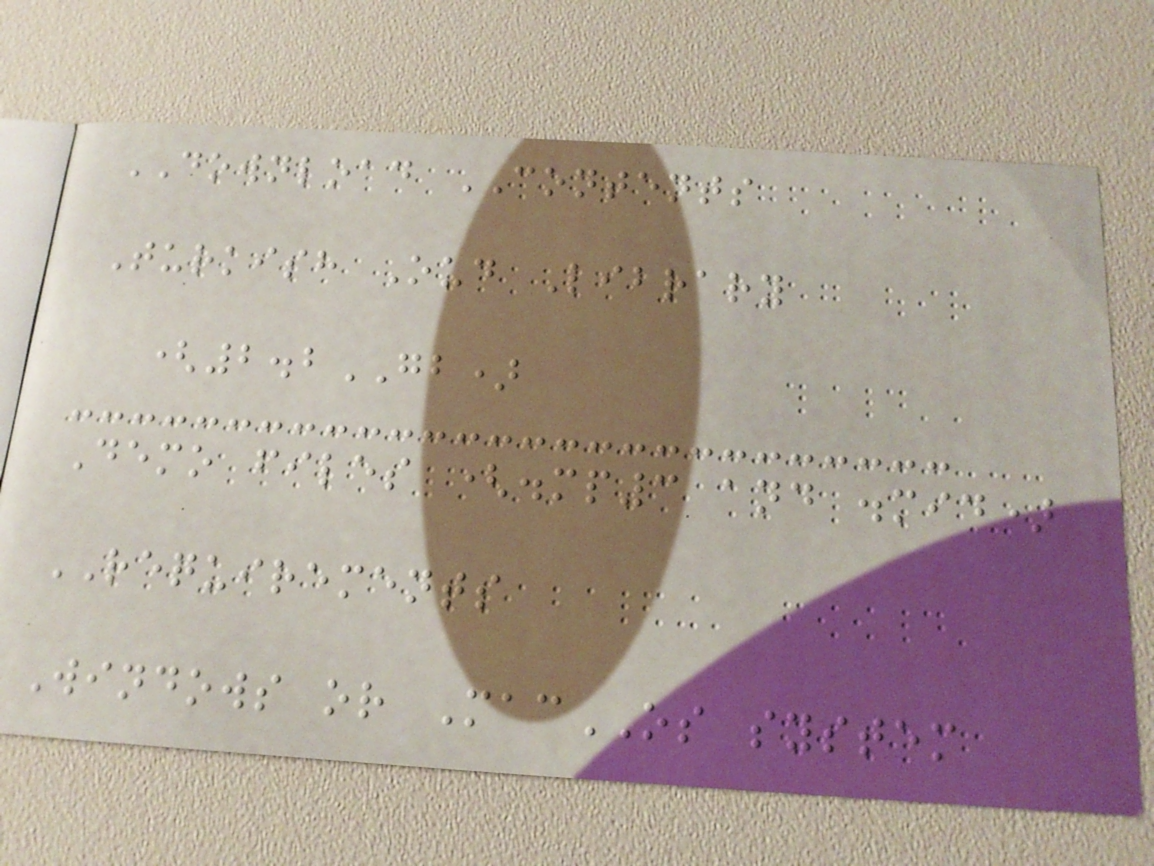DOWNLOAD CONTENTS
Turkish Oud Library
(2.2GB)
Demo files (.mp3 and .mid)
REQUIREMENTS
Windows or MacOS system
